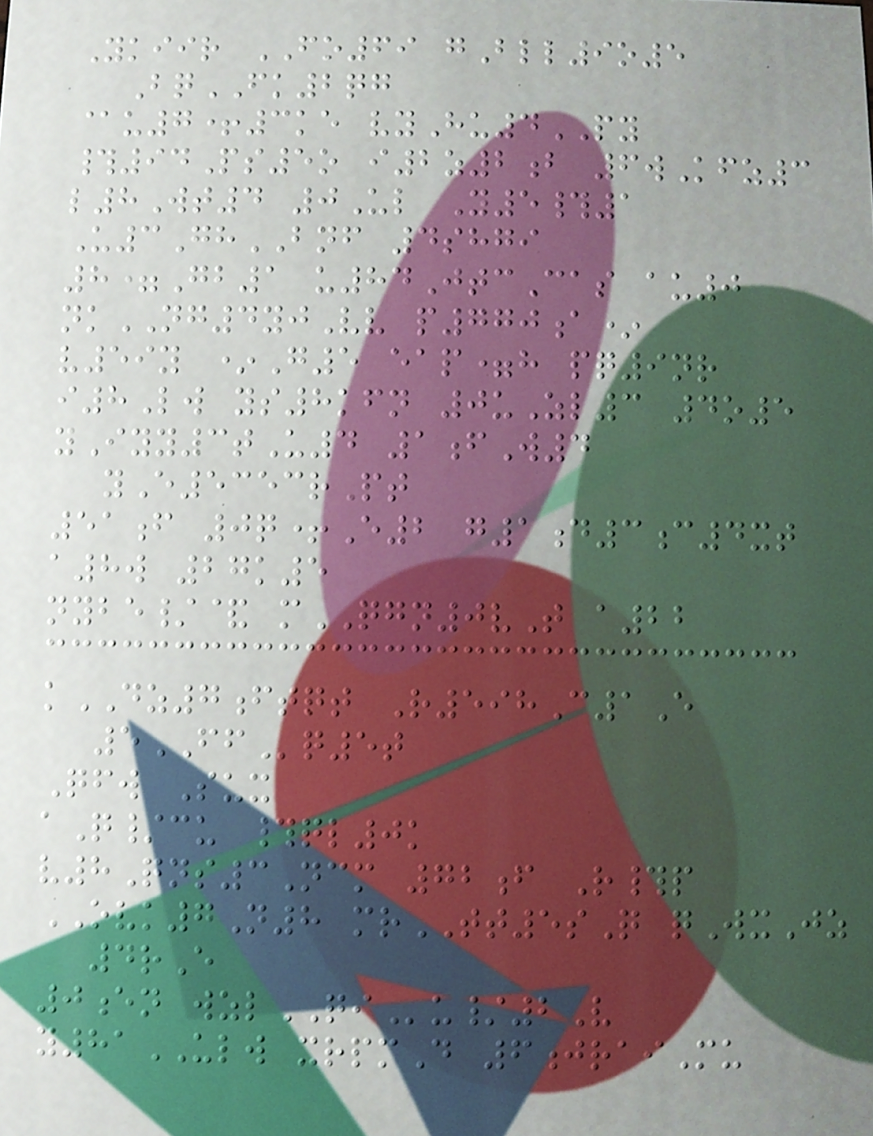Ykiir FO69 gBll9o5
BqFK2qg
@u7+3ke vyHu4PY
#94Ps5o i2z2b 6wKfz3
l8Wt4 0Ul Y5#1
U3GhBNF 4shgi
8=Gb1 u84JtcCas au0
nkNG4yjVv p770a*
v59y *G5 eap=h pq9nr
i8Lw ys8kfn 0uZl3 4o5
yIyy3tU4 1fW4
yE5353rPt
51f 0q+E2 g1d3c4xt
a8w 27k5
nybe/& mQGN0vT a22
kDZ7ftqt R598C1E
5FFq5t
Qfw Sux
aQ/cu #ql0k
v8Qns3Ncm 72f R#p
OVK7N8 mrTT5sQ qWxJz
4rE
0en wzlQIu/2V
y81ULW xrpmD 6jraiMu
